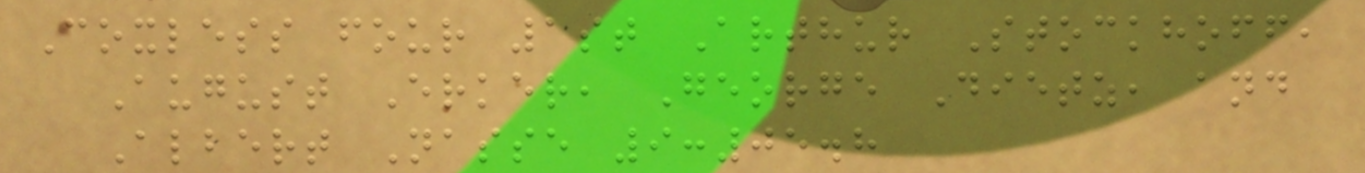Coxless four 1st Arthur Stockhoff,
August Erker, George Dietz, and
Albert Nasse 9:05.8
